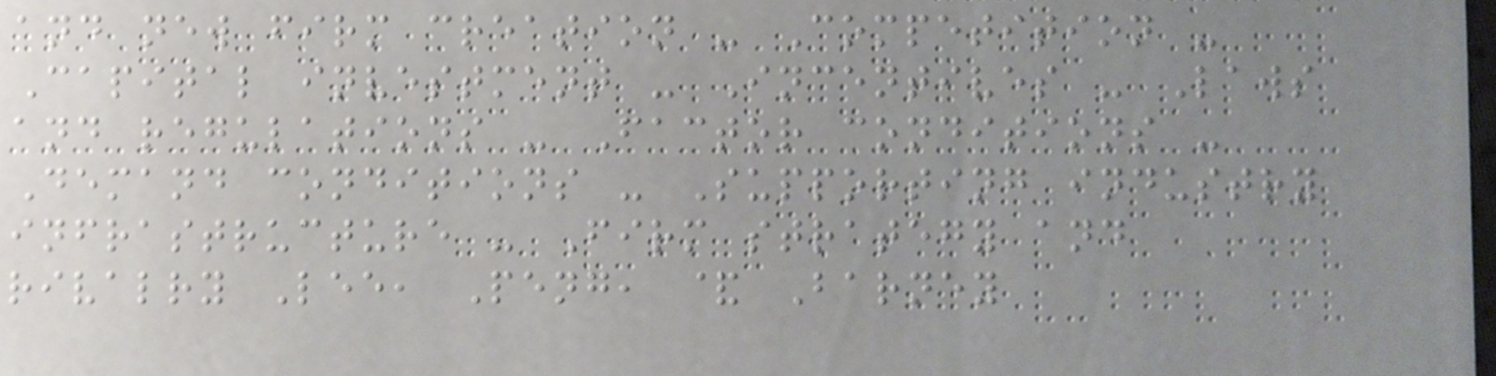and new firm creation - Competition -
Capital investment - Incentives - Laws
and regulations - Factor conditions -
Demand conditions - Supporting industry
infrastructure - Firm strategy and
rivalry Lee, Peng, & Barney
